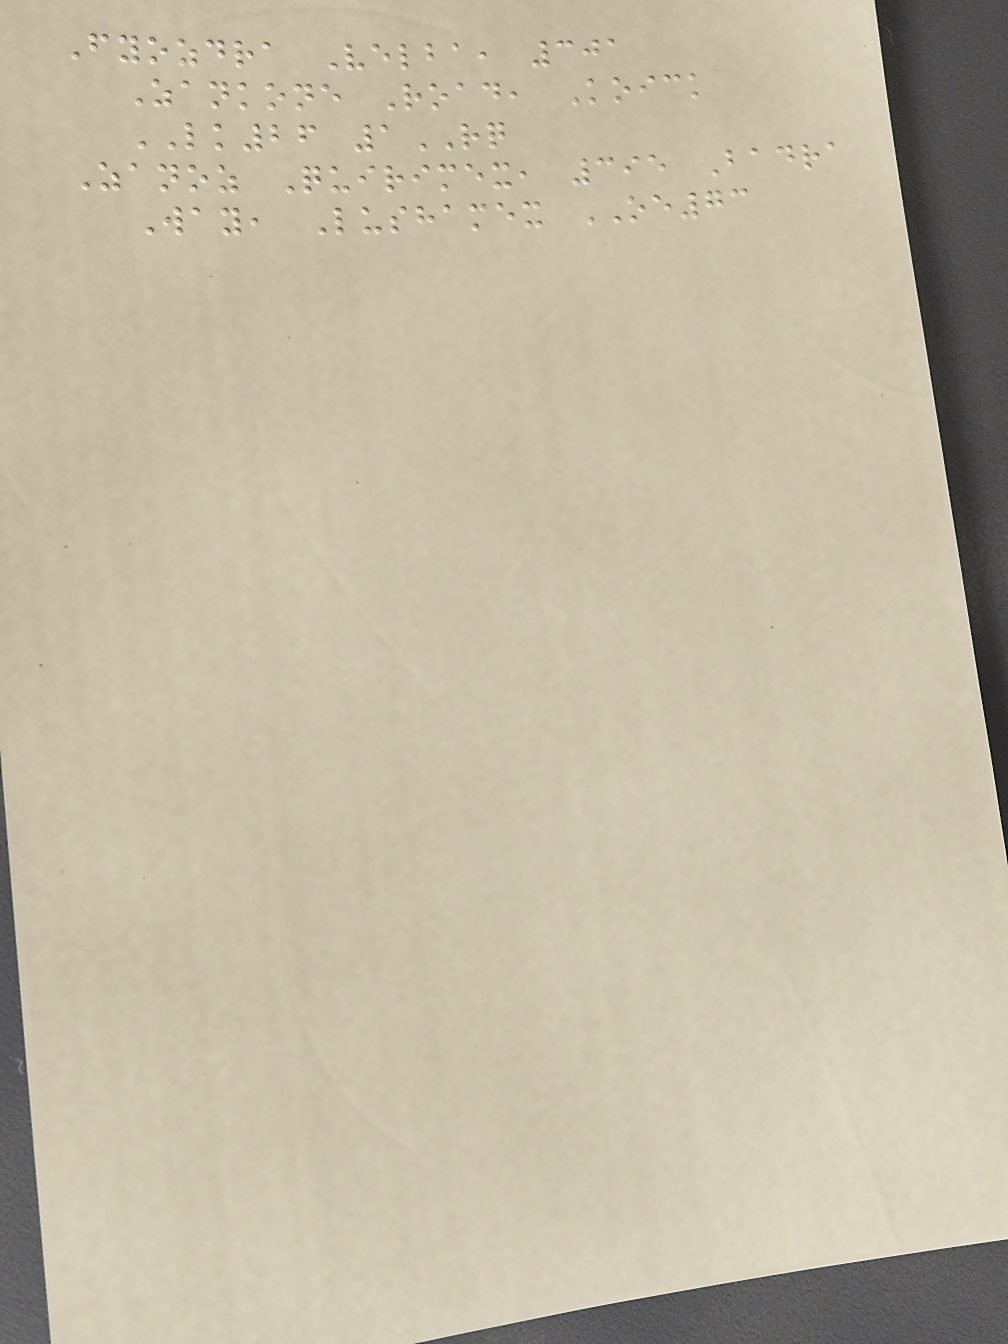Fyozdra Velba, 301
Zankone Road, Koick
LK26 1RQ
Zanoz Quirimex, 395 Badra
Way, Lushamex OE73
